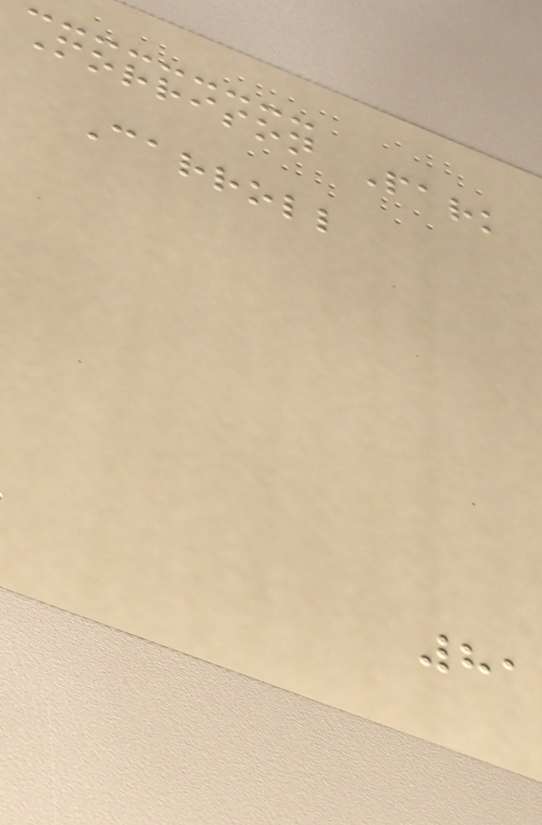Morrison Park
Carroll
81
